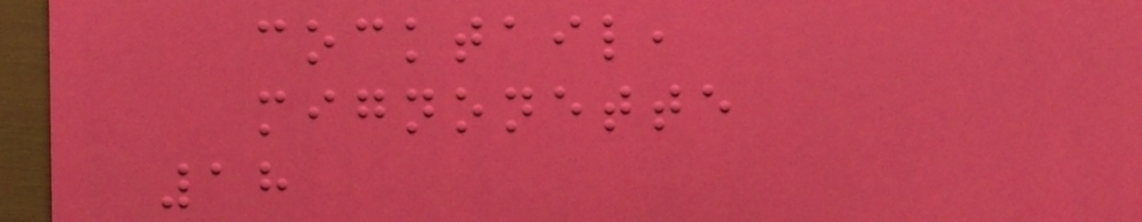cocktail,
mignonette
18
